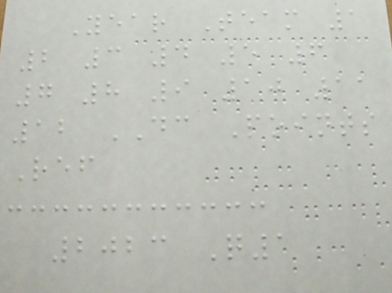Year Team 1
2 3 4 5 6
7 8 9 10 11
12 DC Points
Ref
2023 Q1
